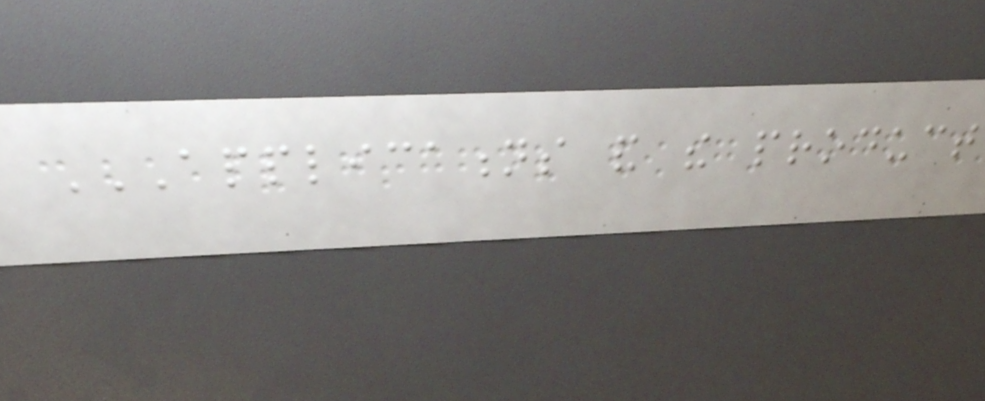APPLICATIONS AND THE PRODUCT
